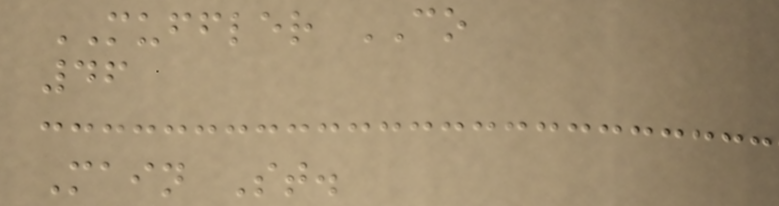MUFFLER CO
46
Main St.
